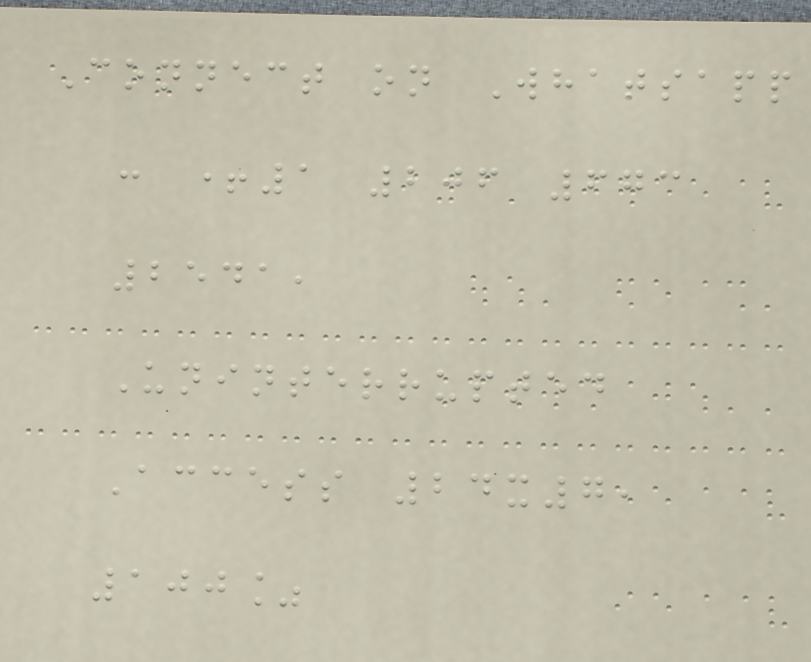Connect on Whatsapp
: +1 206 673
2541,
Uninterrupted
Access 24x7,
100%
